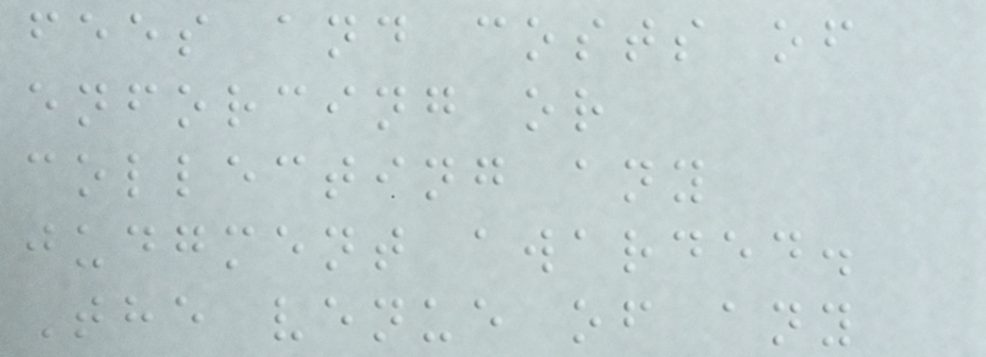fees and costs of
enforcing or
collecting any
judgment awarded.
The venue of any
